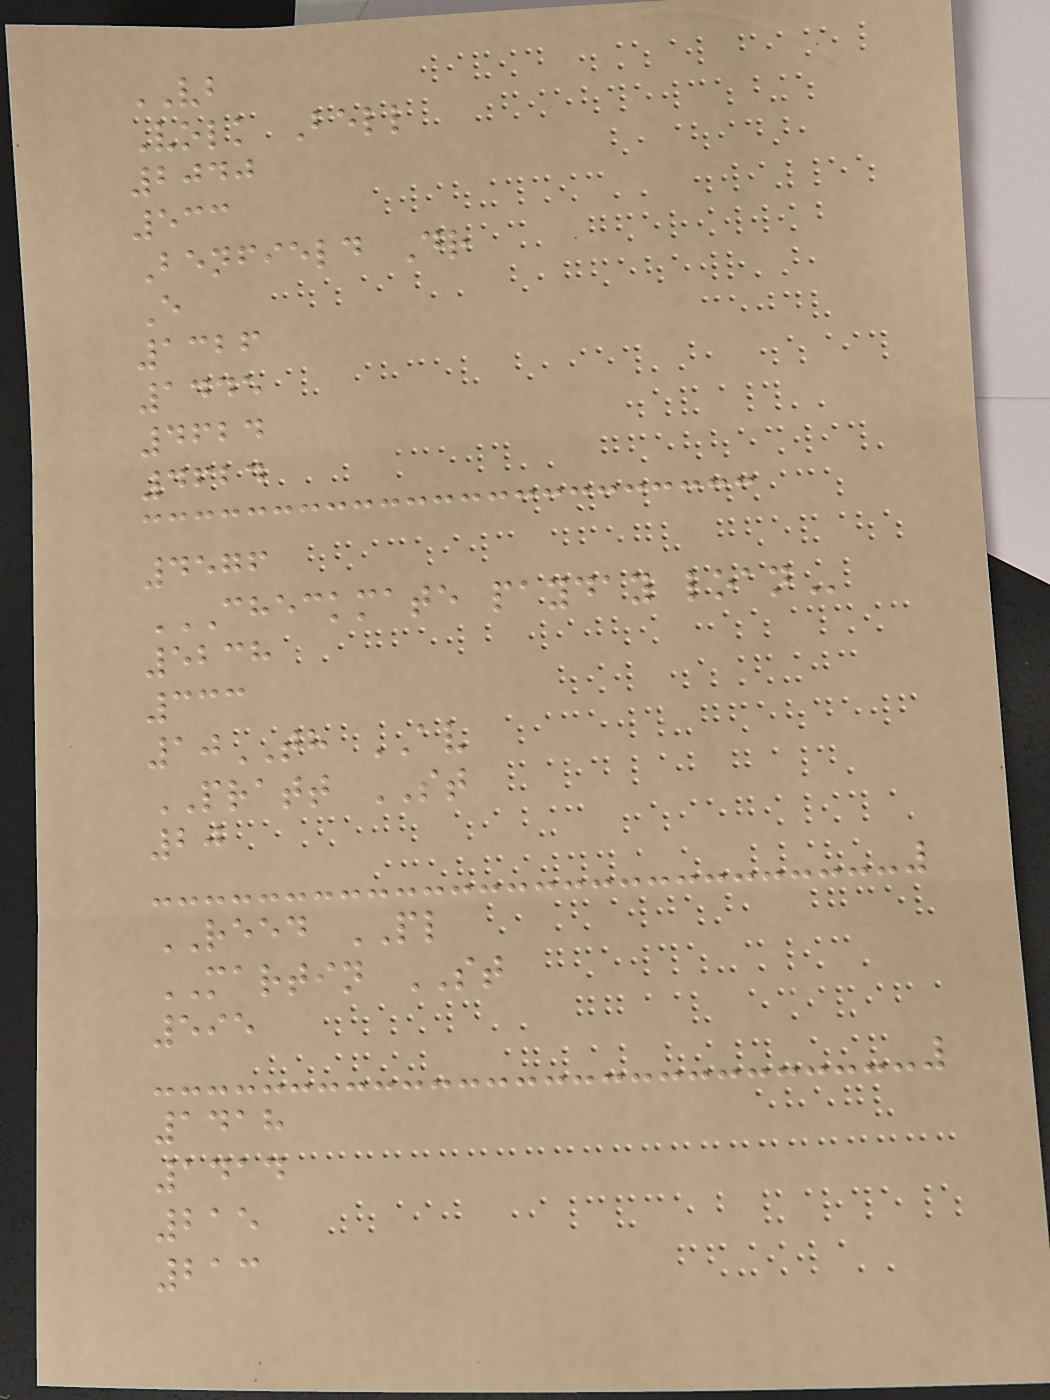VB
Volk Bell
2040
533
Benfield Dr
E
1326
1445
4624
4624
4576
CHECKMATE PAYDAY LOAN
5238
333
10TH AV
PRATT ST
20
REED PL
MARTIN ST
595
1418
1414
215
213
